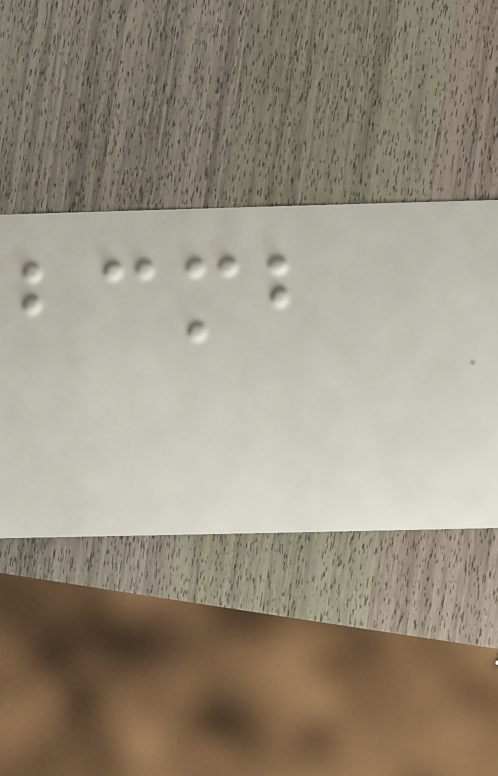bcmb
